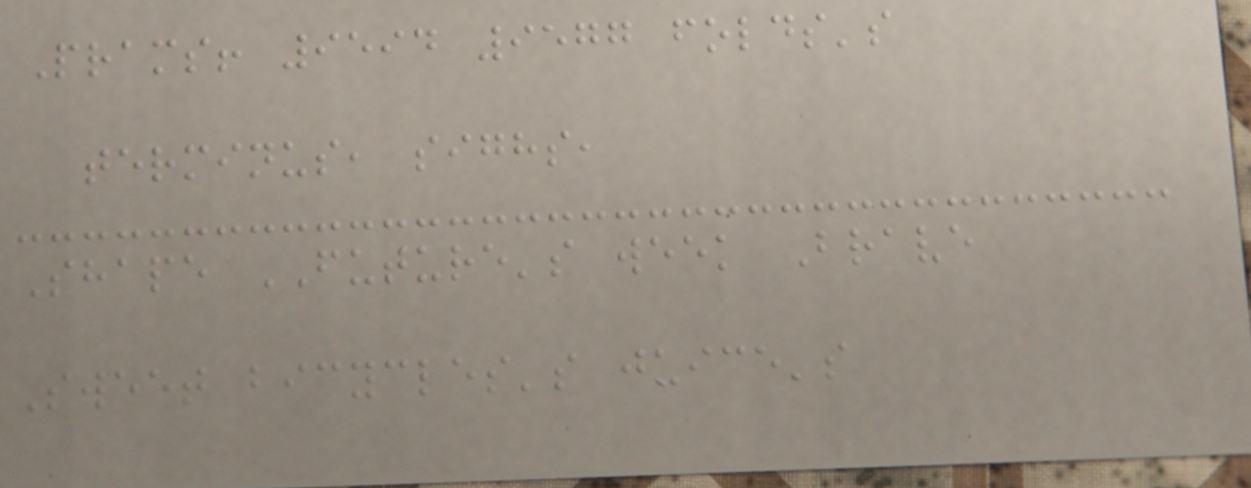Prams! 9594 9577 folds's
terminus, sighs,
Shape FUTURE's week Brave
Sweet bicycles's juice's
